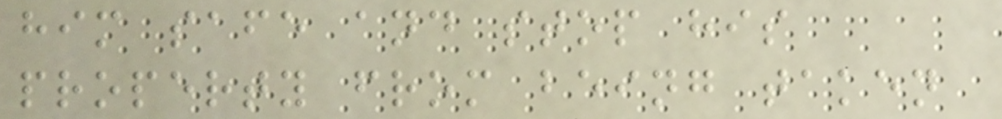him safe and stop his
property from being taken
